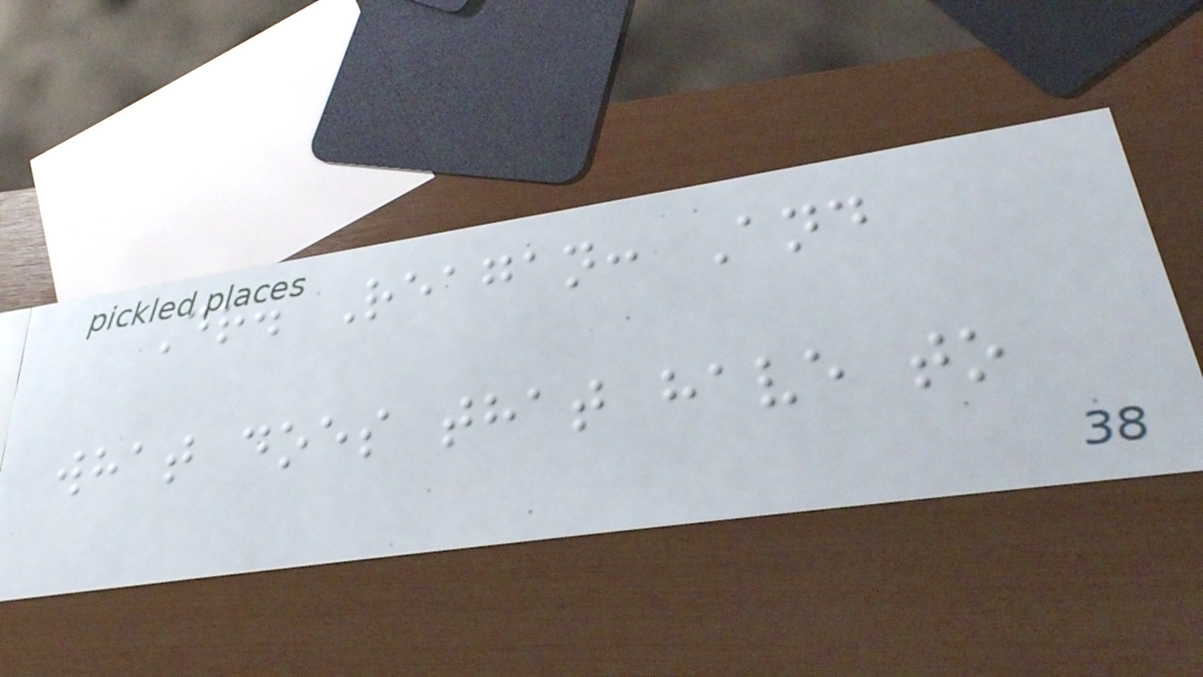Dr. Reagan: And
what does that have to
